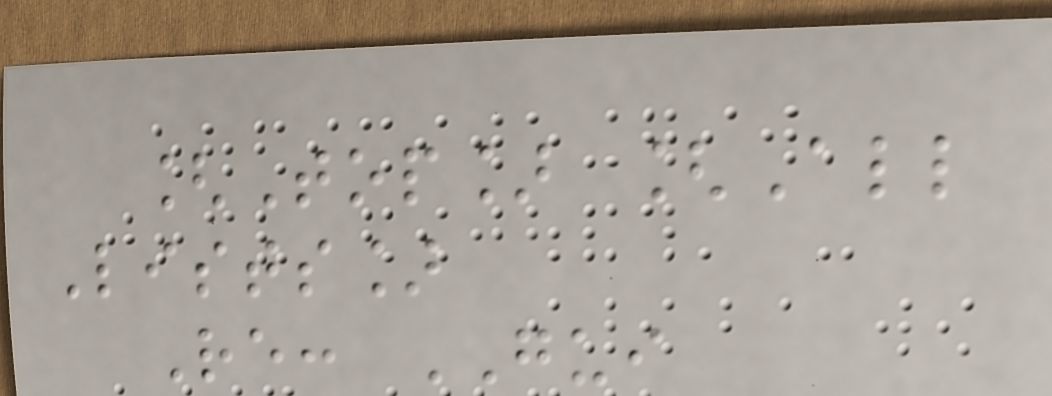[Top] [All
Lists]
Re: GUI
